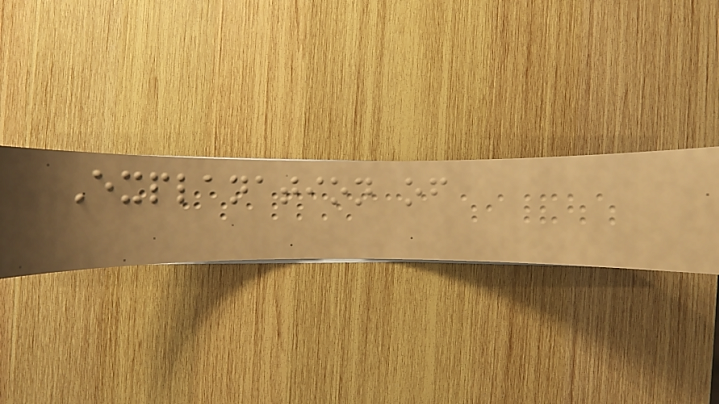Explanation of
